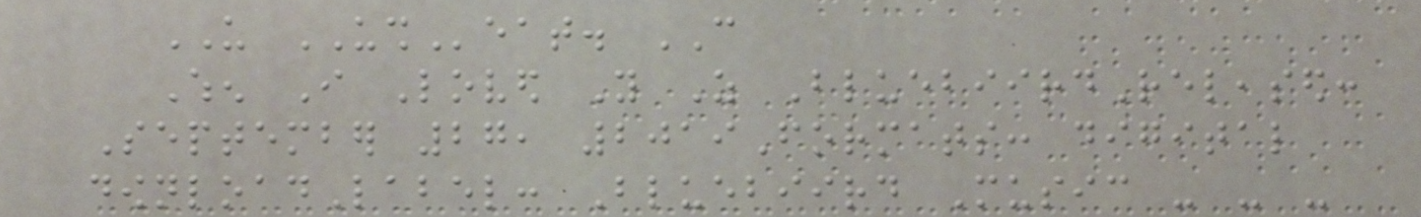US USHeat. CAN
When I Loved You As BluebiirdReleased:
September 27, 2019Formats: digital
downloadLabel: Bluebiird Music - - -
